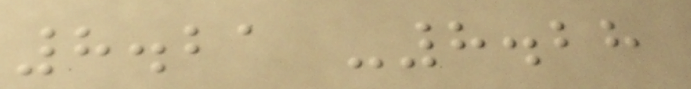8.21 -8.28
